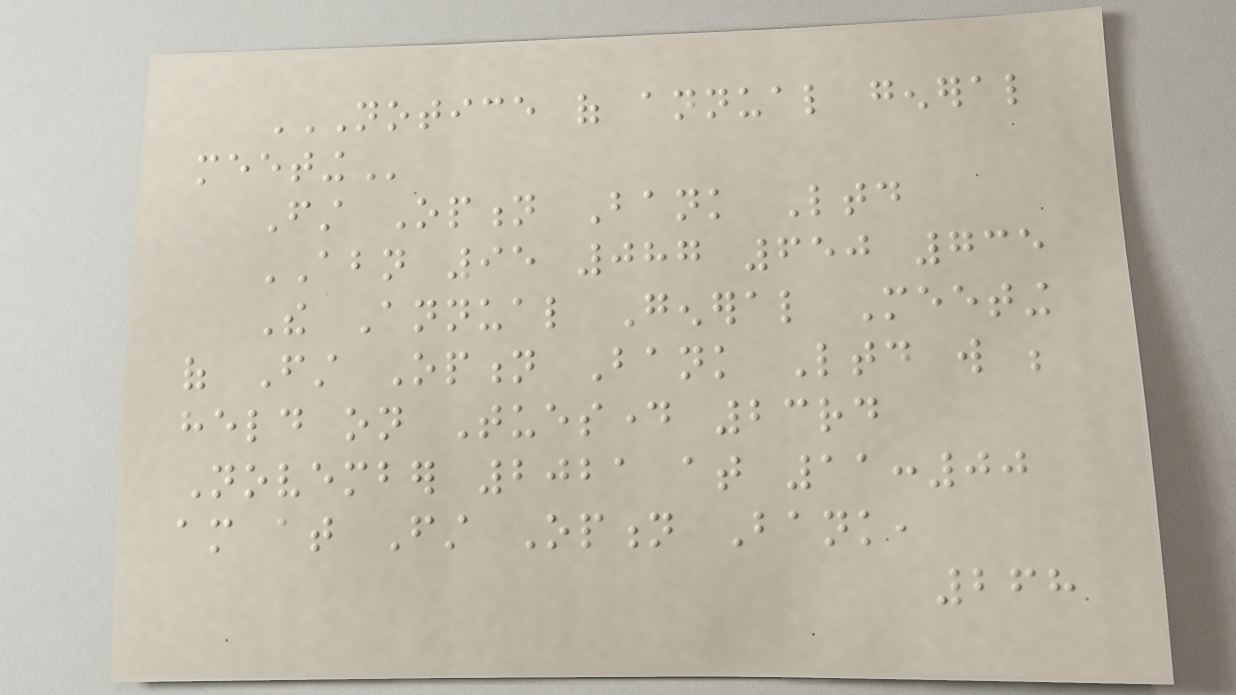NOTICE OF ANNUAL GENERAL
MEETING
First Option Bank Ltd
ABN 95 087 650 735
The Annual General Meeting
of First Option Bank Ltd will be
held on Tuesday 23rd
November 2021 at 11:00
am at First Option Bank,
268
